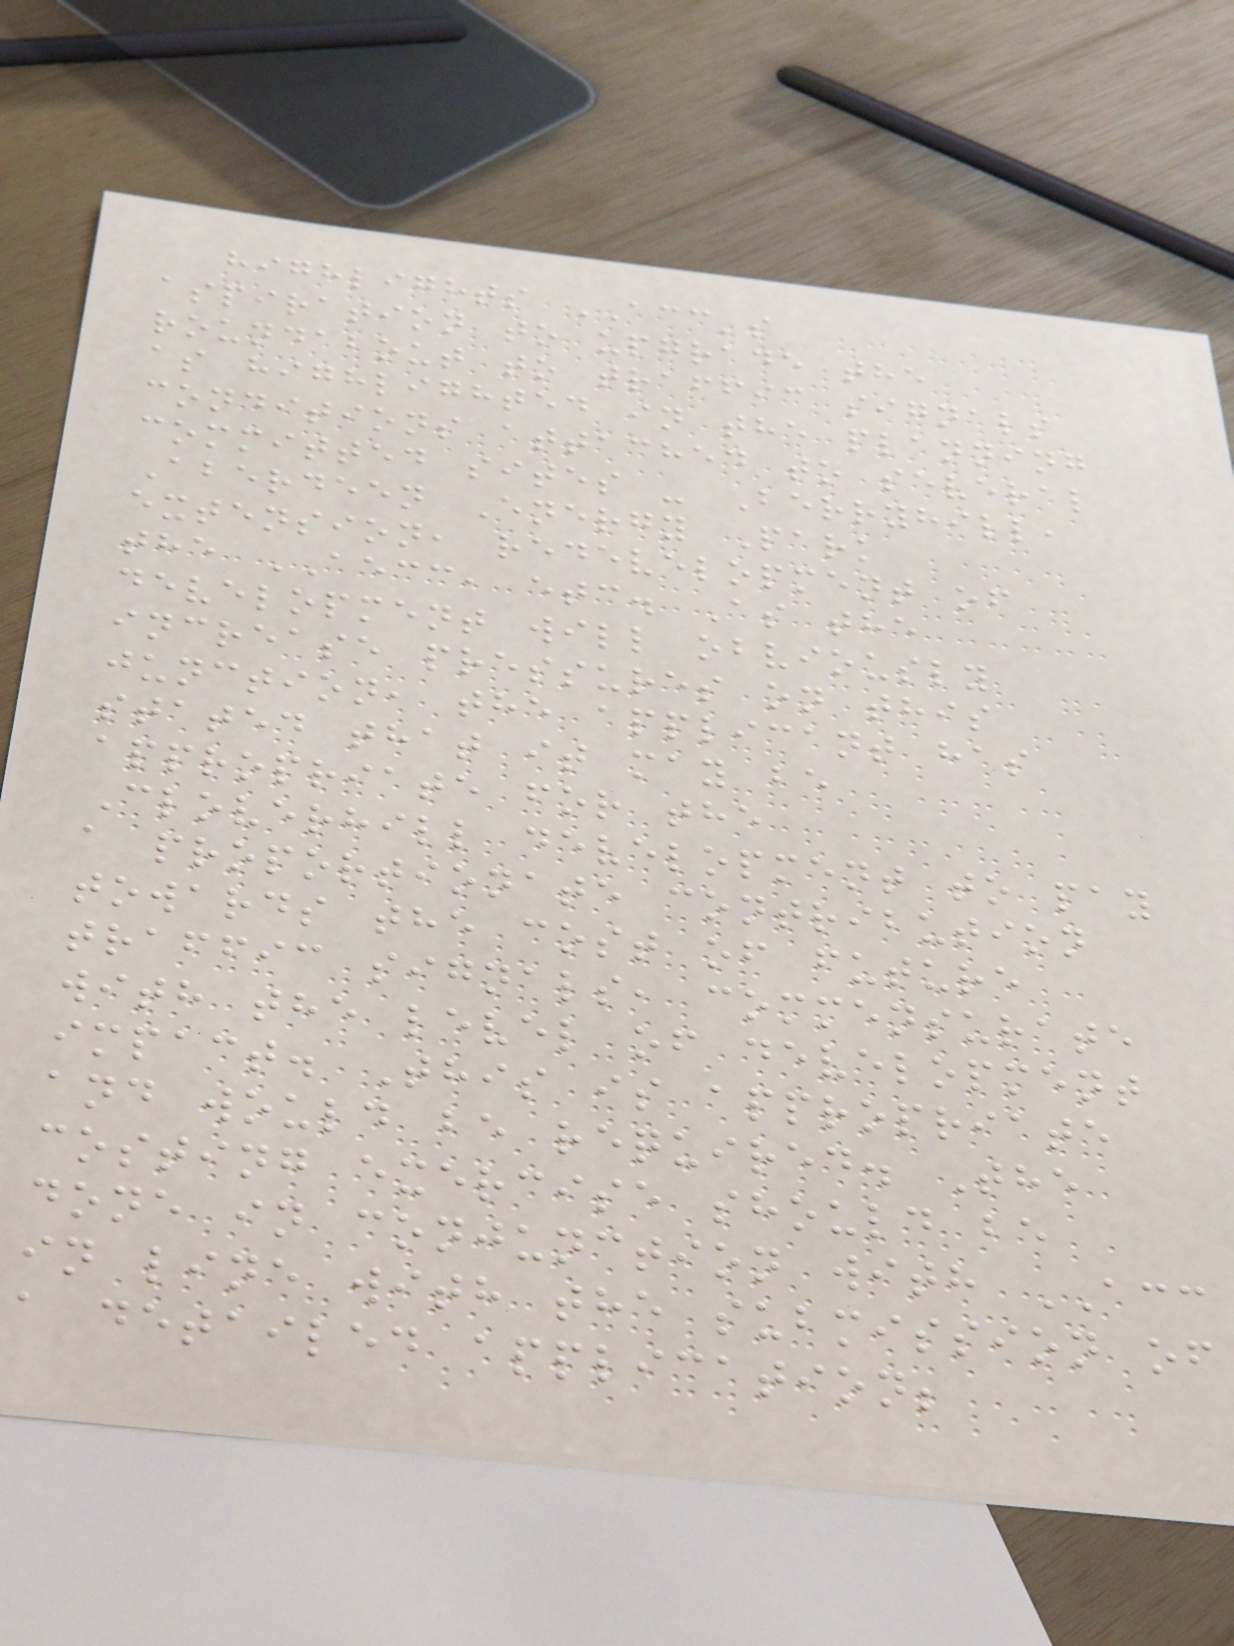highlights ACC's
aspiration to upgrade the
roundabout to traffic signals
as highlighted in the planning
conditions attached to several
committed sites - Berryhill,
Aberdeen Energy Park
extension, redevelopment of
the AECC, etc. As the
development will obviously
increase pressures on this
junction, the applicant has
stated that it may be
appropriate for the
Cloverhill development to pay
a proportionate contribution
towards the cost of future
traffic signals, commensurate
with the level of development
impact. This is appropriate
and would be required. The
costing exercise should be
done in conjunction with ACC
in line with the submission of
a detailed application;
